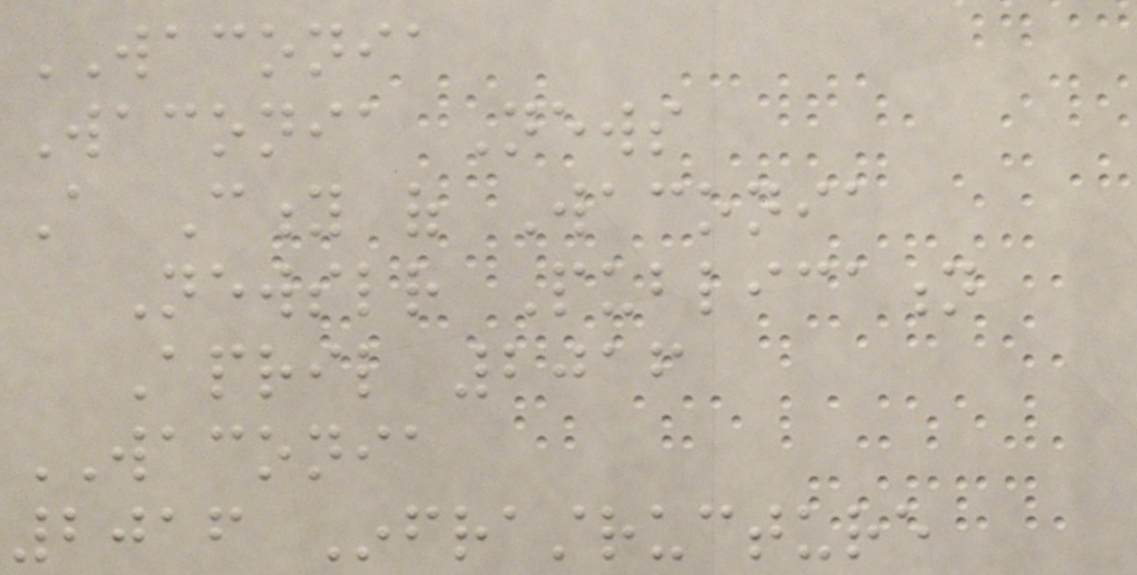WACONIA
Waconia News
A City of Waconia
Newsletter Publication
April 2016
WACONIA
2016 Infrastructure
